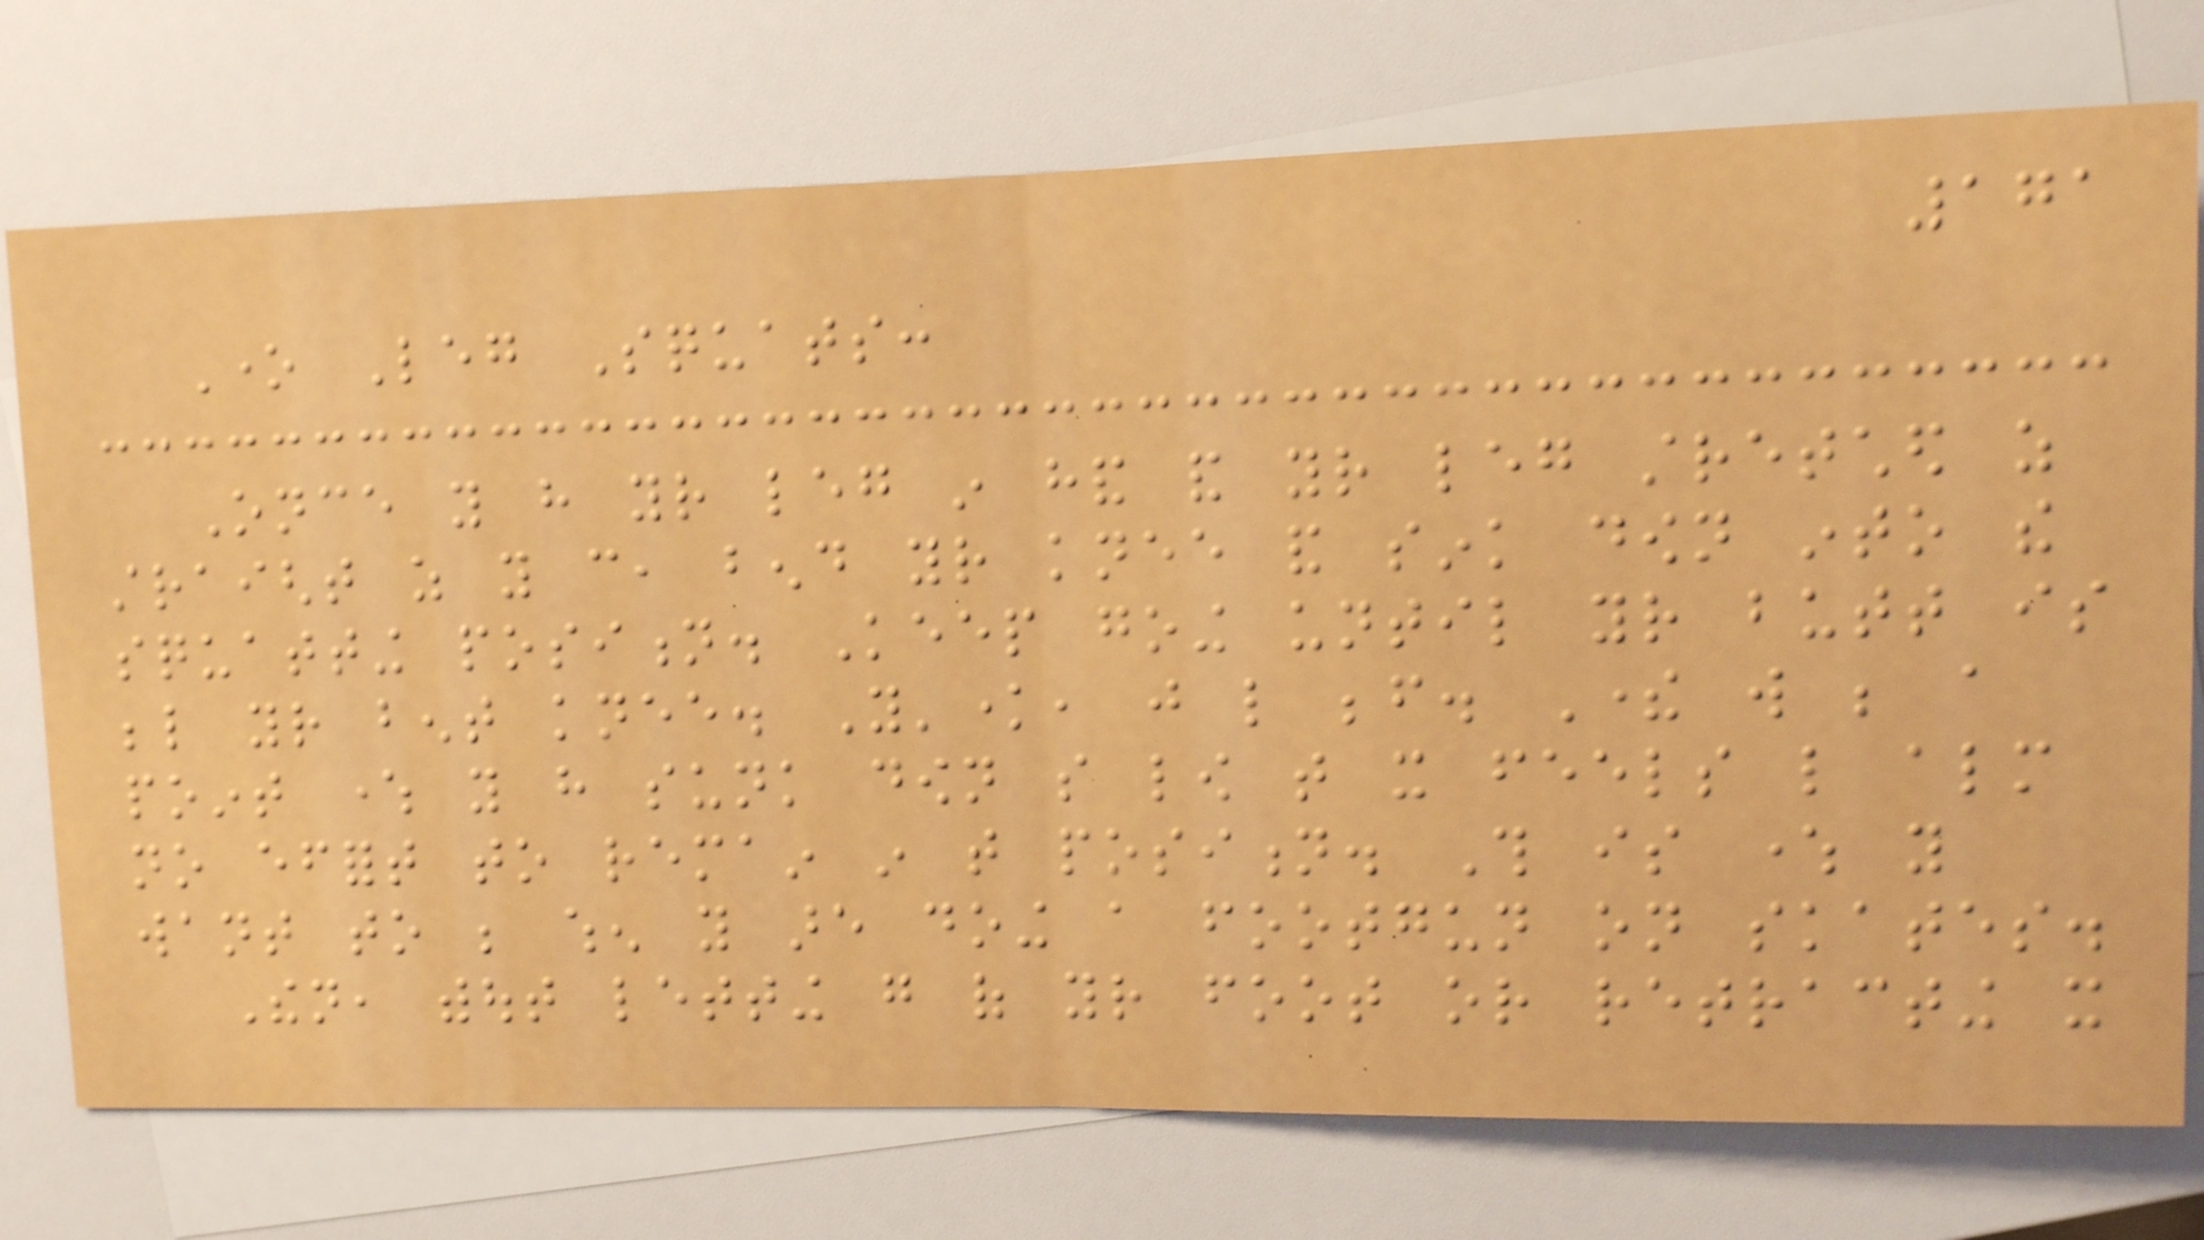171
One Leg Squats:
Once you have your leg in hand and your leg stretched as
straight as you can, bend your knee and sink down into the
squatting position. Keep going until your butt is
below your bent knee. Y'know, just like before. There will be a
point where you have sunk down so low that it feels like almost
no effort to remain in that position. This is where you
want to be when you are doing a footgun on skates.
Then, without letting go of your foot or retracting it
